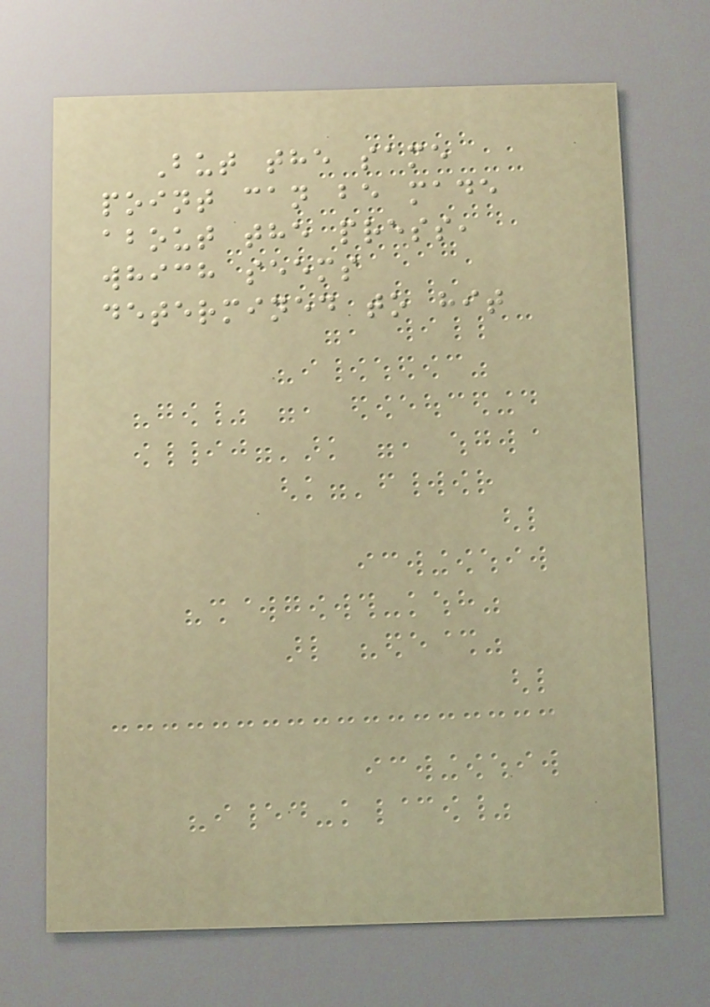But the same
point can be made
about the press,
which seems
determined to hit
